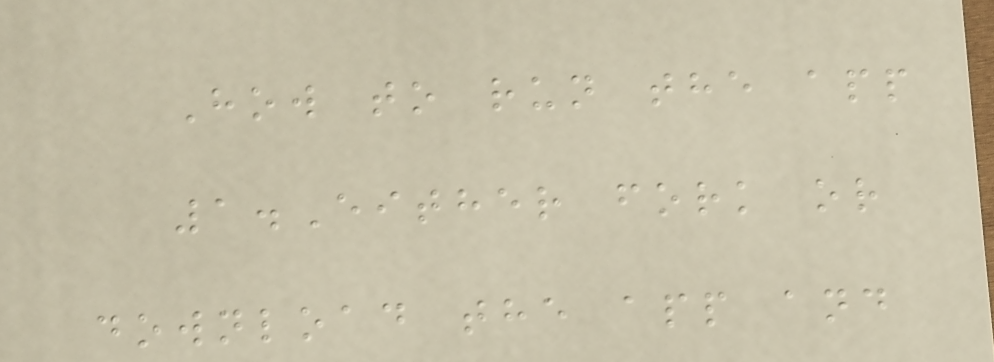How to run the app
1.Either fork or
download the app and
